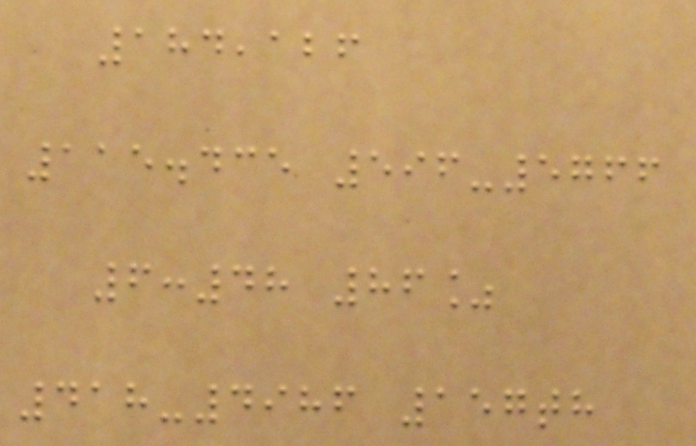184,126
115.435 596-5766
6:48 86%
418-4986 157th
